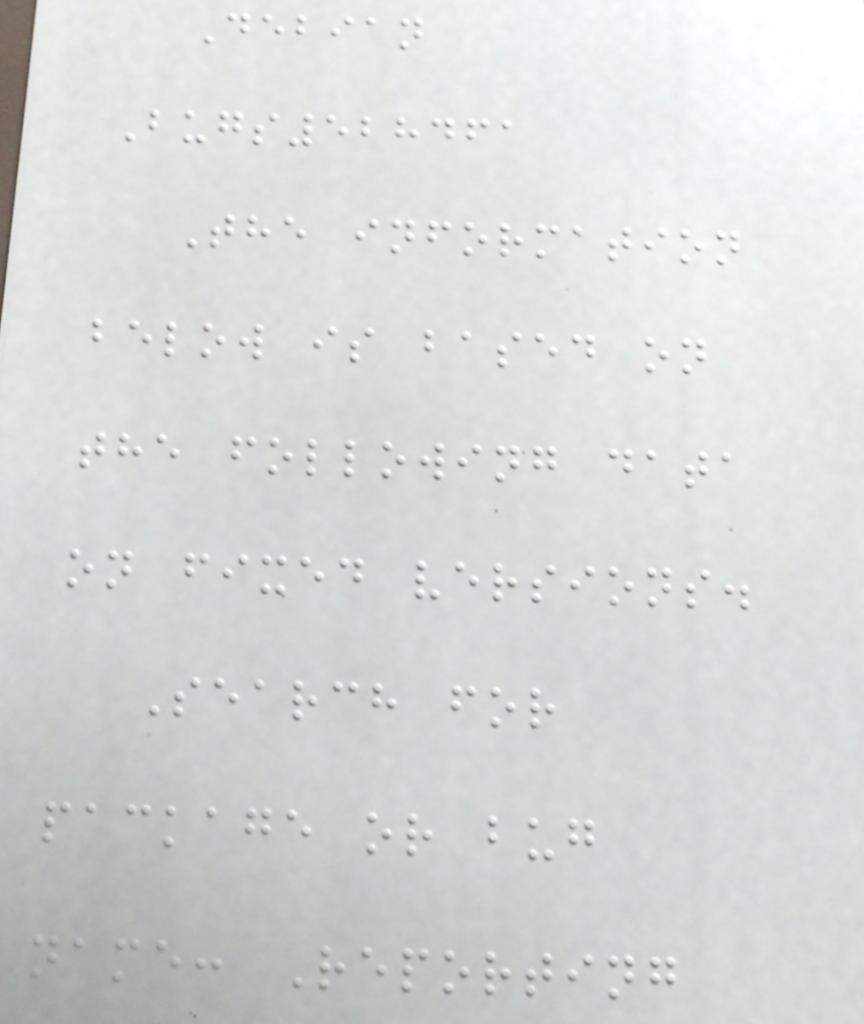Debian
Bugs528461
The information
below is based on
the following data
on fixed versions.
Search for
package or bug
name: Reporting
